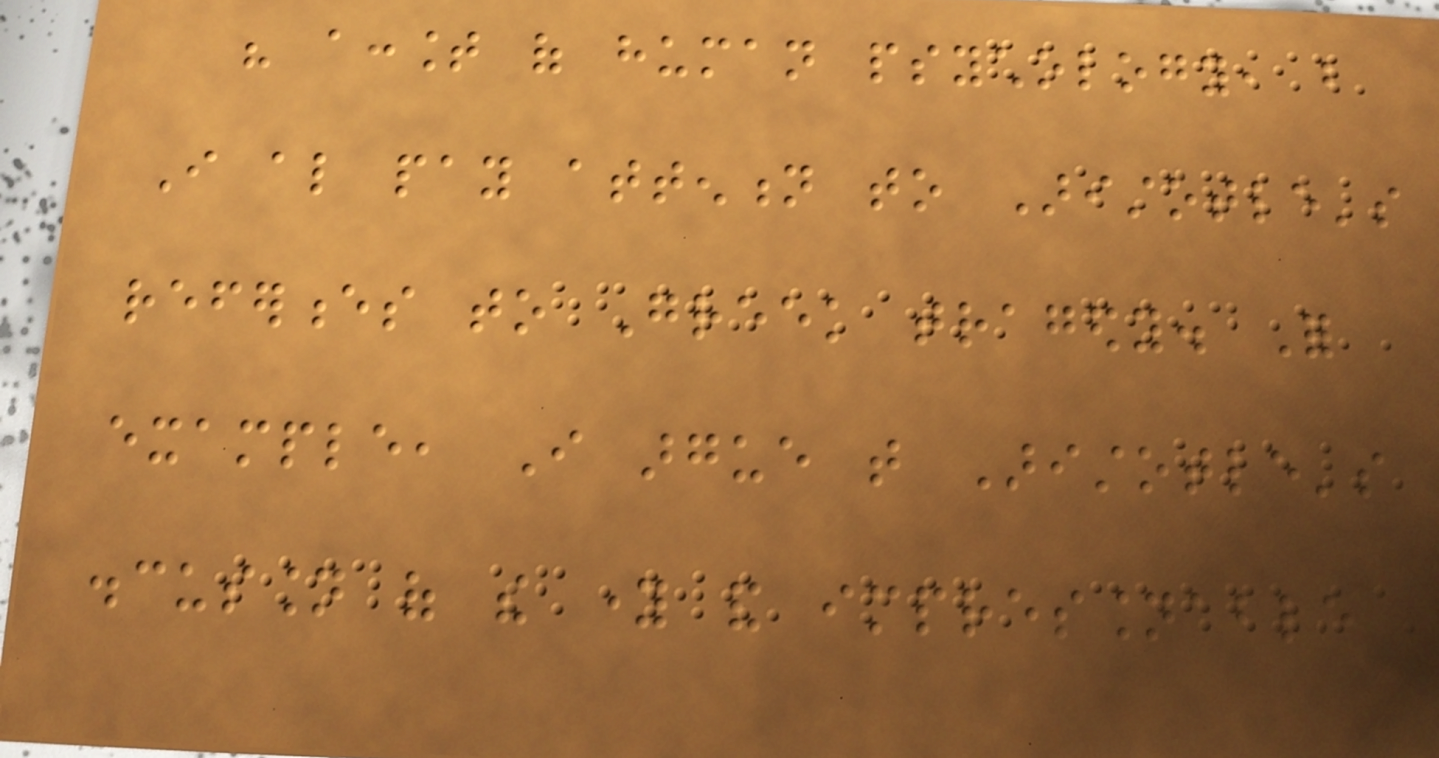his account of human psychology, but
I also pay attention to Aristotle's
references to Greek tragedy. For
example, I argue that Aristotle's
discussion of the young and impressionable
